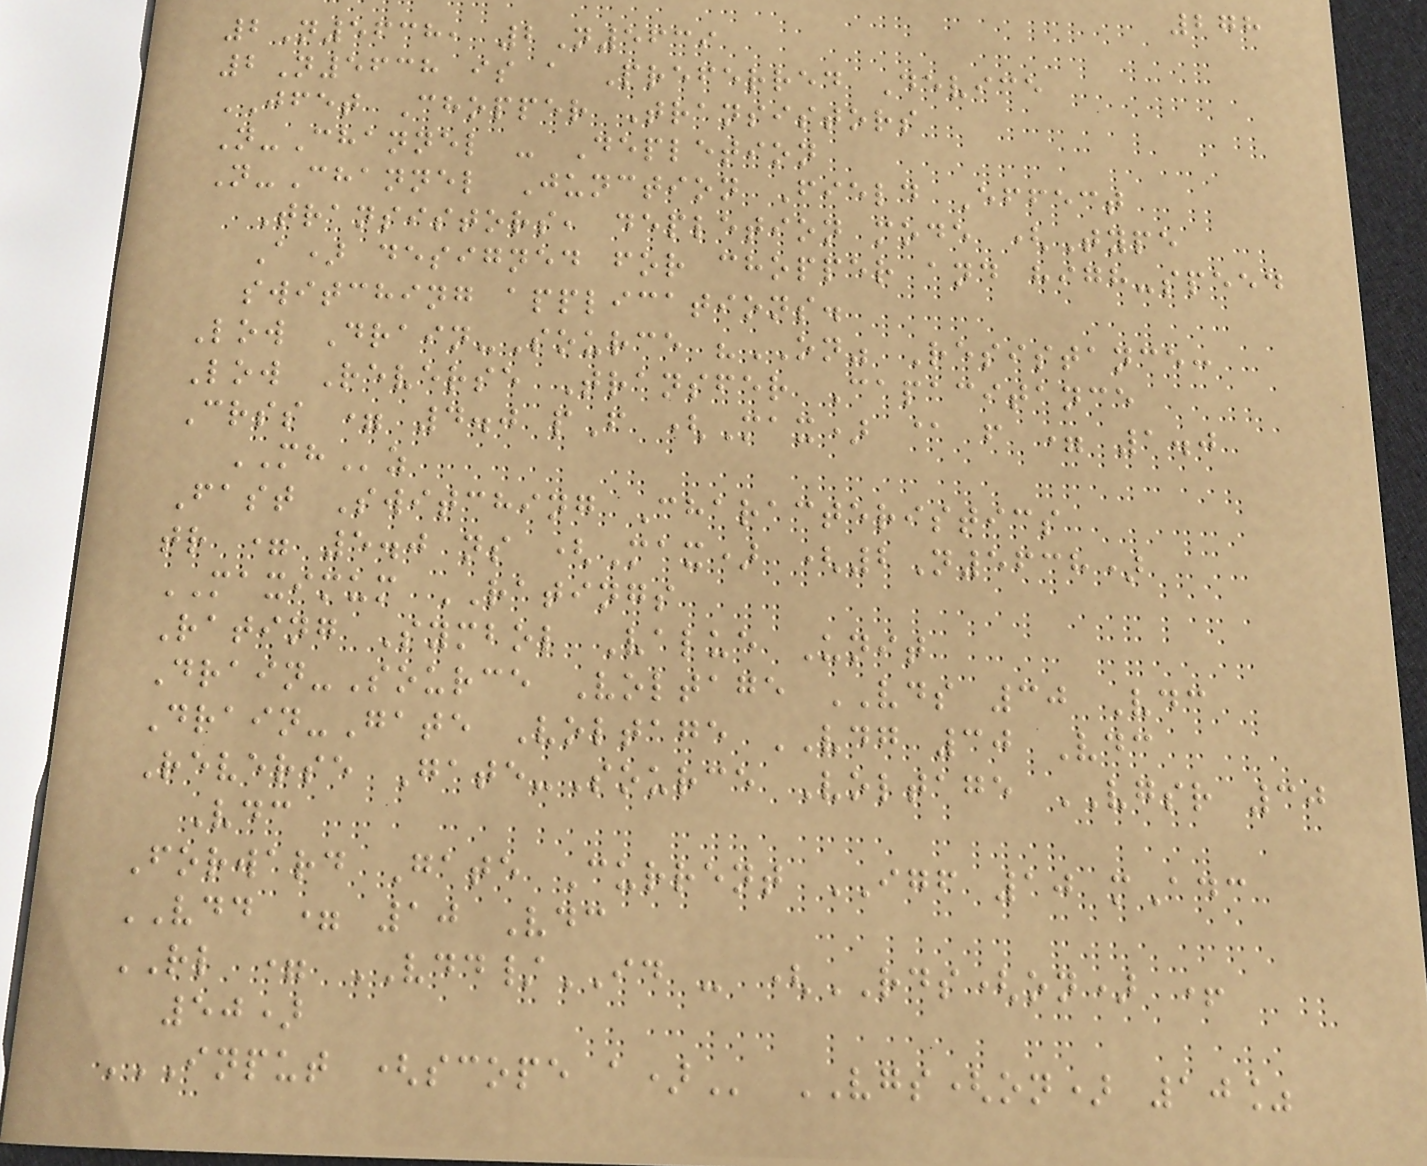278
2N5638, 2N5639
2N5638 is a Preferred Device
JFET Chopper Transistors
N-Channel - Depletion
N-Channel Junction Field Effect
Transistors, depletion mode (Type
A) designed for chopper and high-speed
switching applications.
Low Drain-Source "ON" Resistance:
Low Reverse Transfer Capacitance
Crss = 4.0 pF (Max) @ f = 1.0
MHz
Fast Switching Characteristics
tr = 5.0 ns (Max) (2N5638)
MAXIMUM RATINGS
Rating Symbol Value Unit
Drain-Source Voltage VDS 30 Vdc
Drain-Gate Voltage VDG 30 Vdc
Reverse Gate-Source Voltage VGSR 30
Vdc
Forward Gate Current IGF 10 mAdc
VDD = 10 Vdc
RL = VDD/ID - (RDS(on) +
50)
INPUT (SCOPE A) VGS(on) 10%
